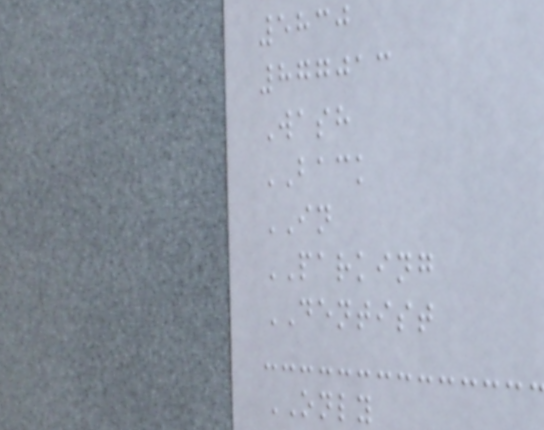5830
877013
Wash
BACK
IN
PARKING
DENTIST
ONLY
